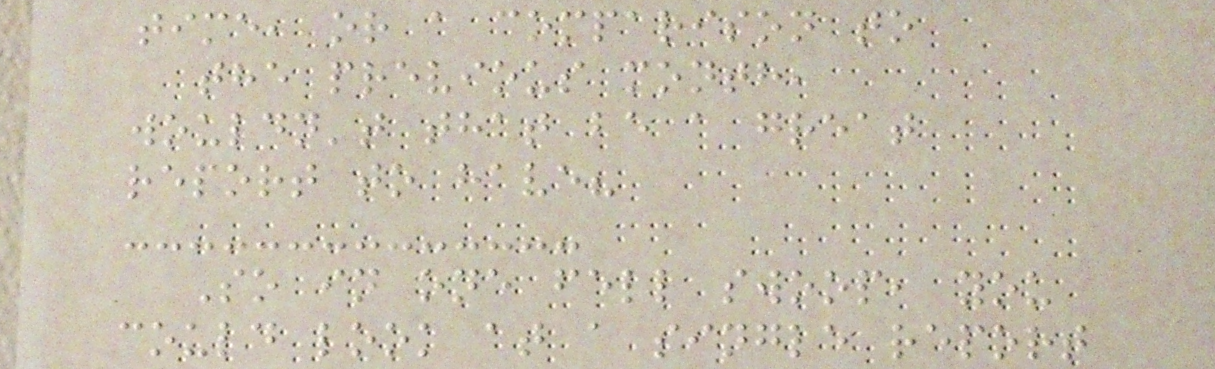time, or a comparison to
the previous month,
wouldn't that be a great
report to have?
So in one fell swoop, you
could look at a single report
